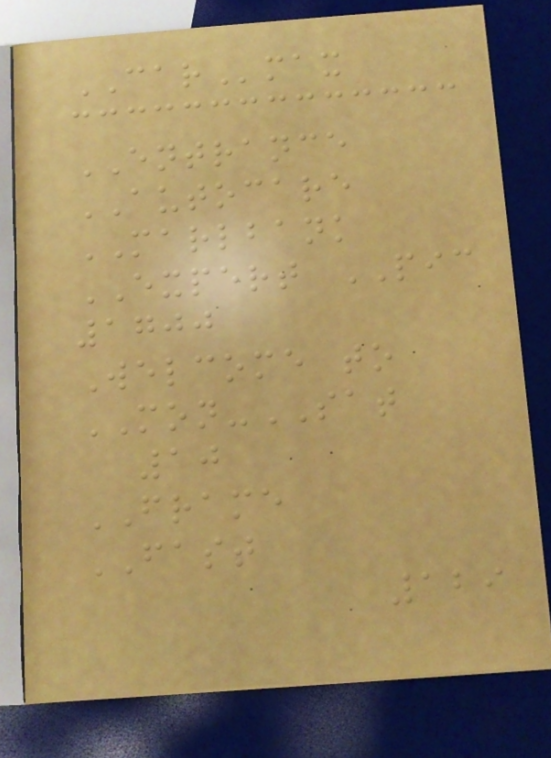CARmax
ENTRANCE
AUTOCARE
MARLBANK
EXPERT PIC
1700
Welcome to
MON-SAT
10
FRAME
FAST
129
